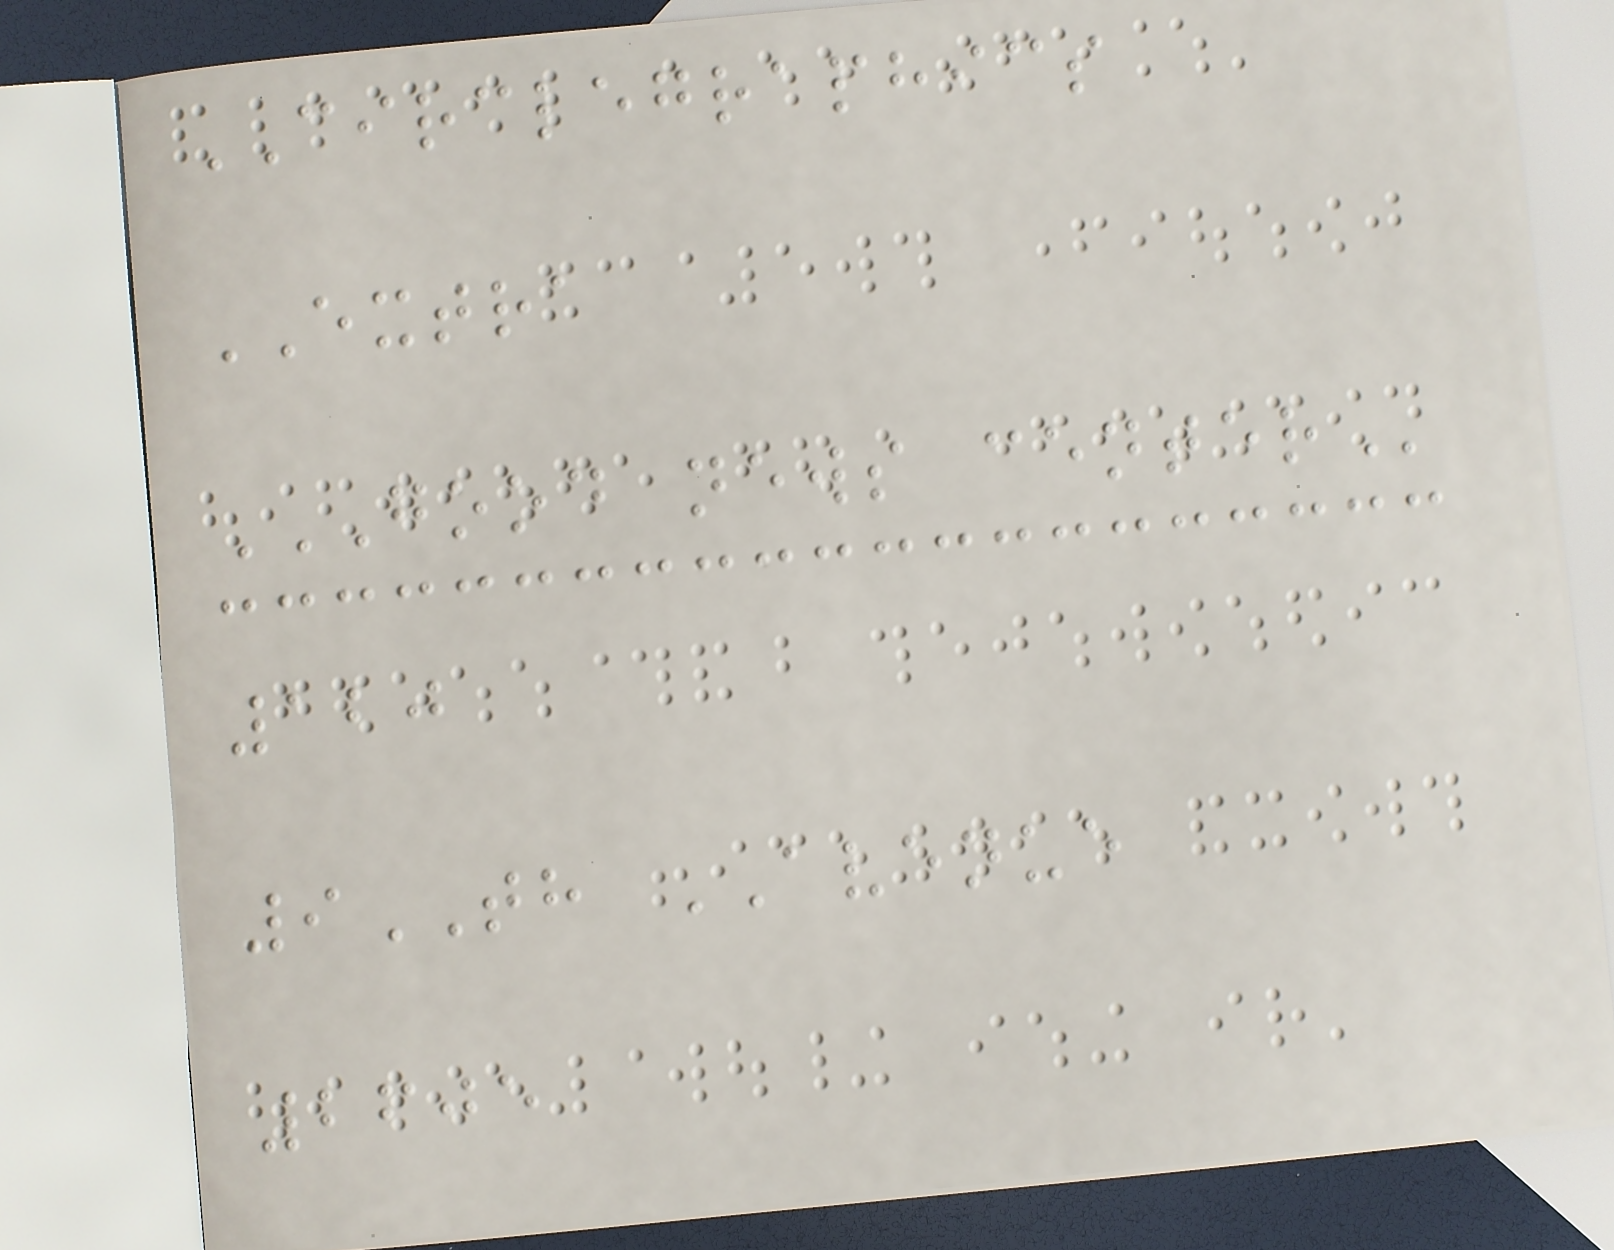CIRCLEGRAPHICS
EXTRA
GOOD NEWS CENTER
120
9TH AVENUE
2605
